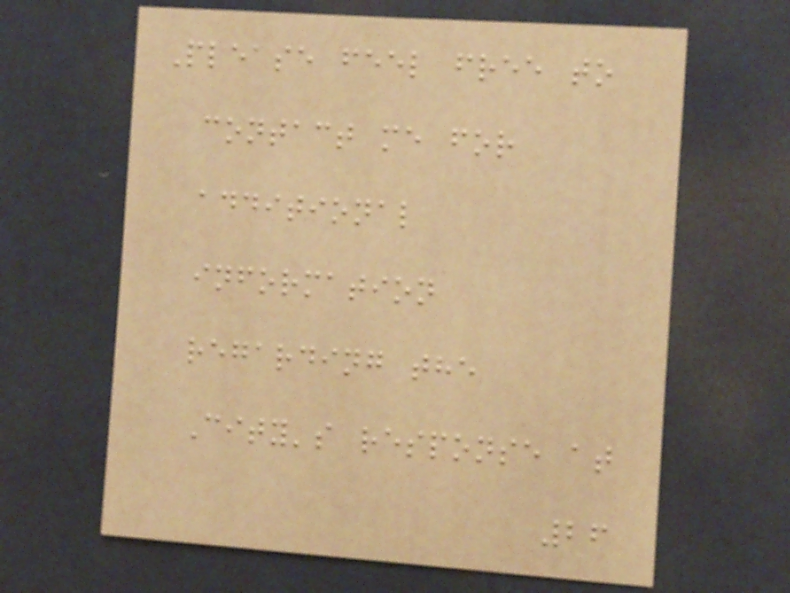Please feel free to
contact me for
additional
information
regarding the
City's response at
26
